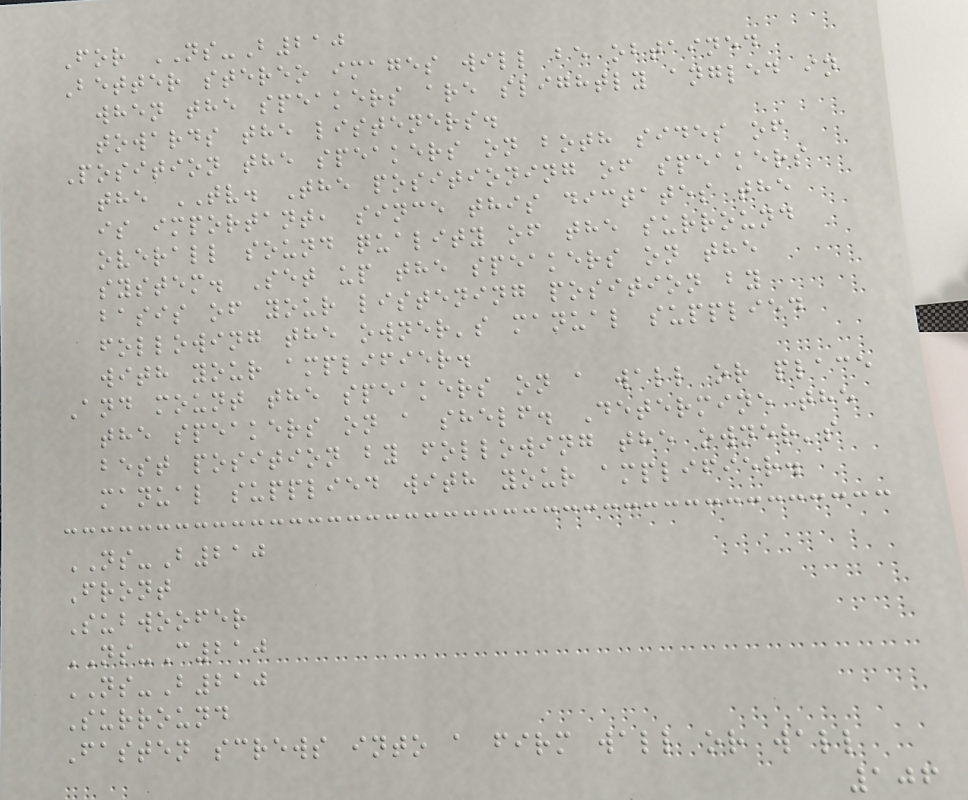For NS-B210
Better stereo images will be obtained
when the speakers are slightly angled in
towards the listeners.
Position the speakers on both sides of
the TV. The positioning of speakers
is important, since this dictates the
overall sound quality of the surround
system. Set up the speakers on the
basis of your listening position by
following the owner's manual supplied
with your amplifier.
And mount the speakers on a wall or place
the speakers on a shelf. Determine the
best position by following the owner's
manual supplied with your amplifier.
NS-B210
Front
Subwoofer
NS-C210
NS-B210
Surround
Fasten screws into a firm wall or wall
106
